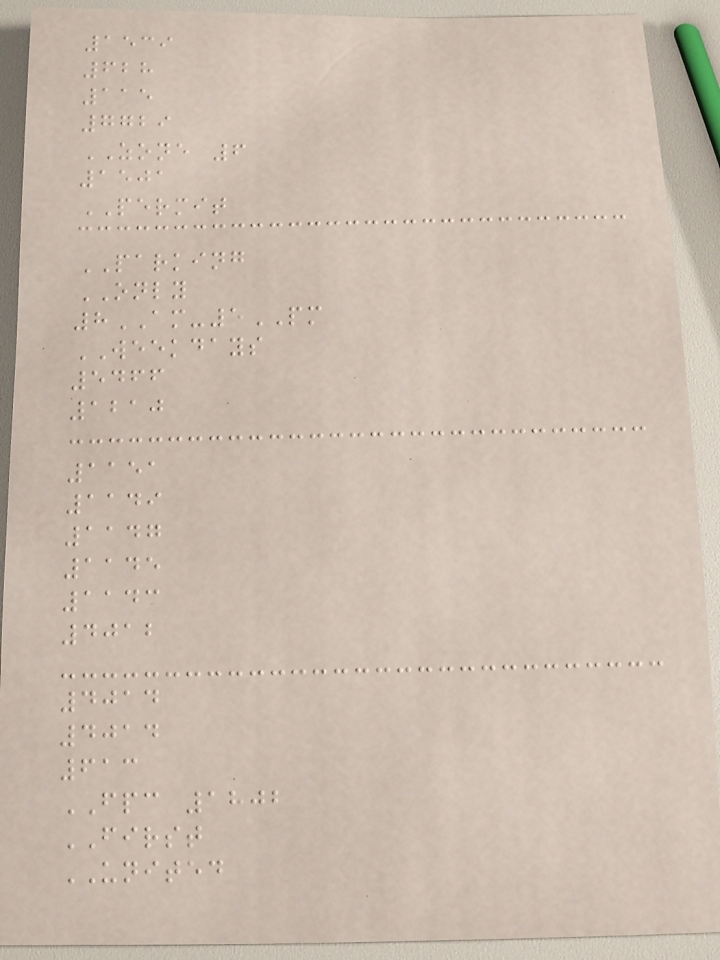1539
628
115
7729
ZONE 6
1501
PERMIT
PARKING
ONLY
8AM-5PM
WEEKDAYS
5466
1210
1151
1149
1147
1145
1143
4012
4014
4014
613
FPC 1802
FIRST
UNITED
